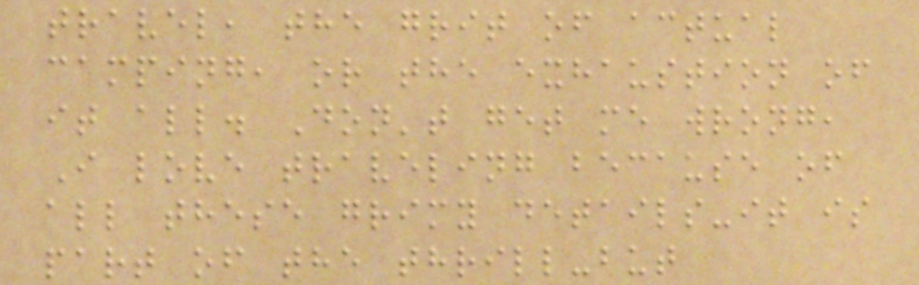travel, the grit of actual
camping, or the exhaustion of
it all. Don't get me wrong,
I love traveling because of
all these grimy details-it is
part of the thrill-but
